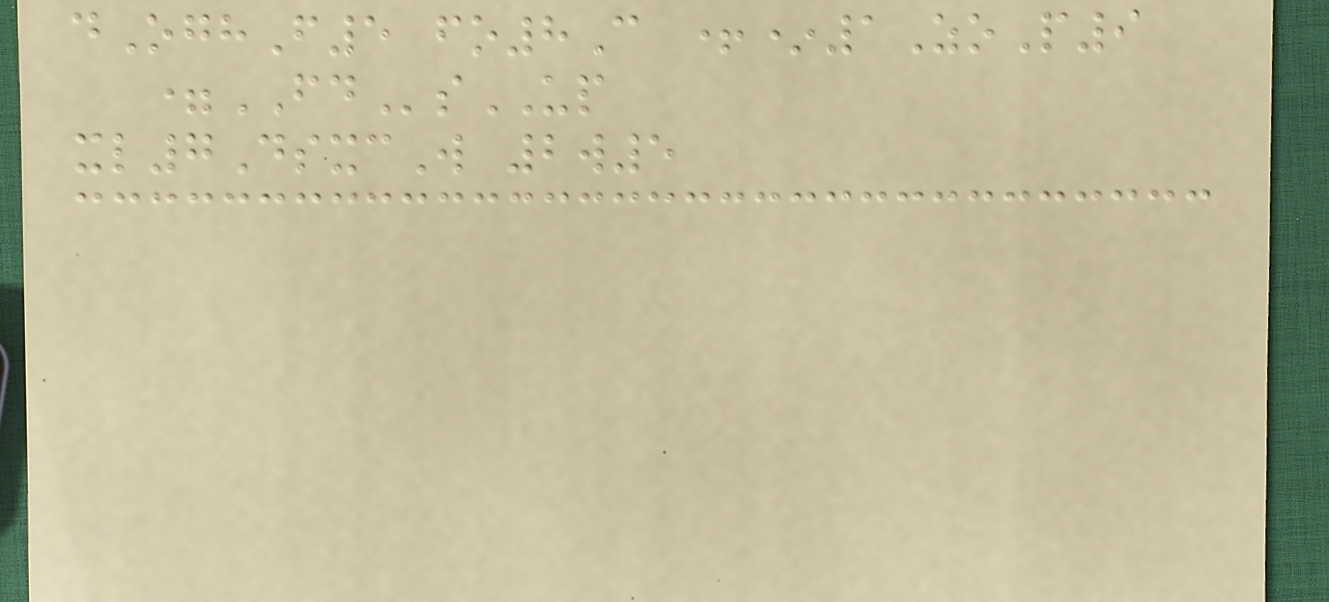dOghF5 fo8C +*1ZoP9
=FDsUP
xl7DsxcW 2w5
